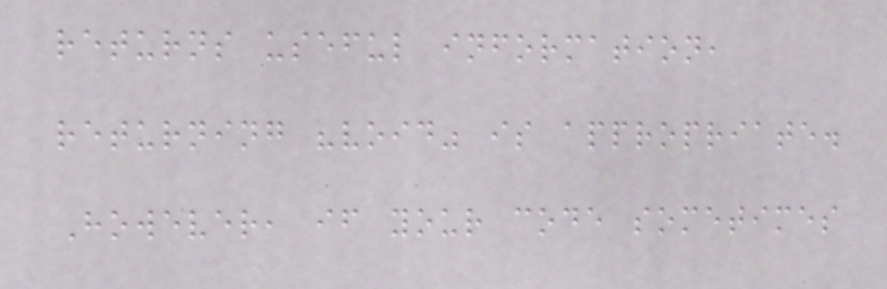returns useful information,
returning "void" is appropriate.
However, if your code sometimes
